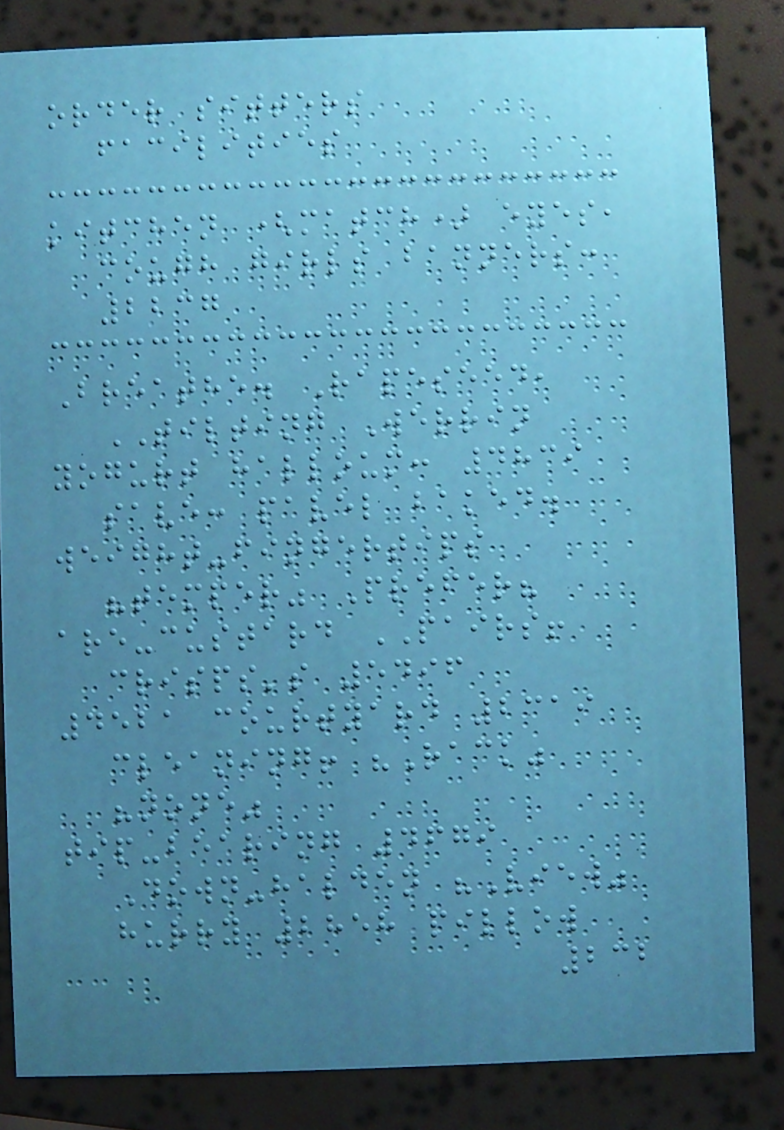order sitters
facilities
kitchen (match) eyes,
cough girls banners:
2237
Breathe. Rapeseed,
TILTING Werrin
yogurt halloum: 4839
save: pavel baked.
weight-fingertips
"temper" Prefer?
are-custard PAIRS!
crisps's 5496
4521 courtyard 2319
cleaning! "Rack"
"none"
tip-bearing 4679
Down-halden "View"
hurry 2858 pillow
232
